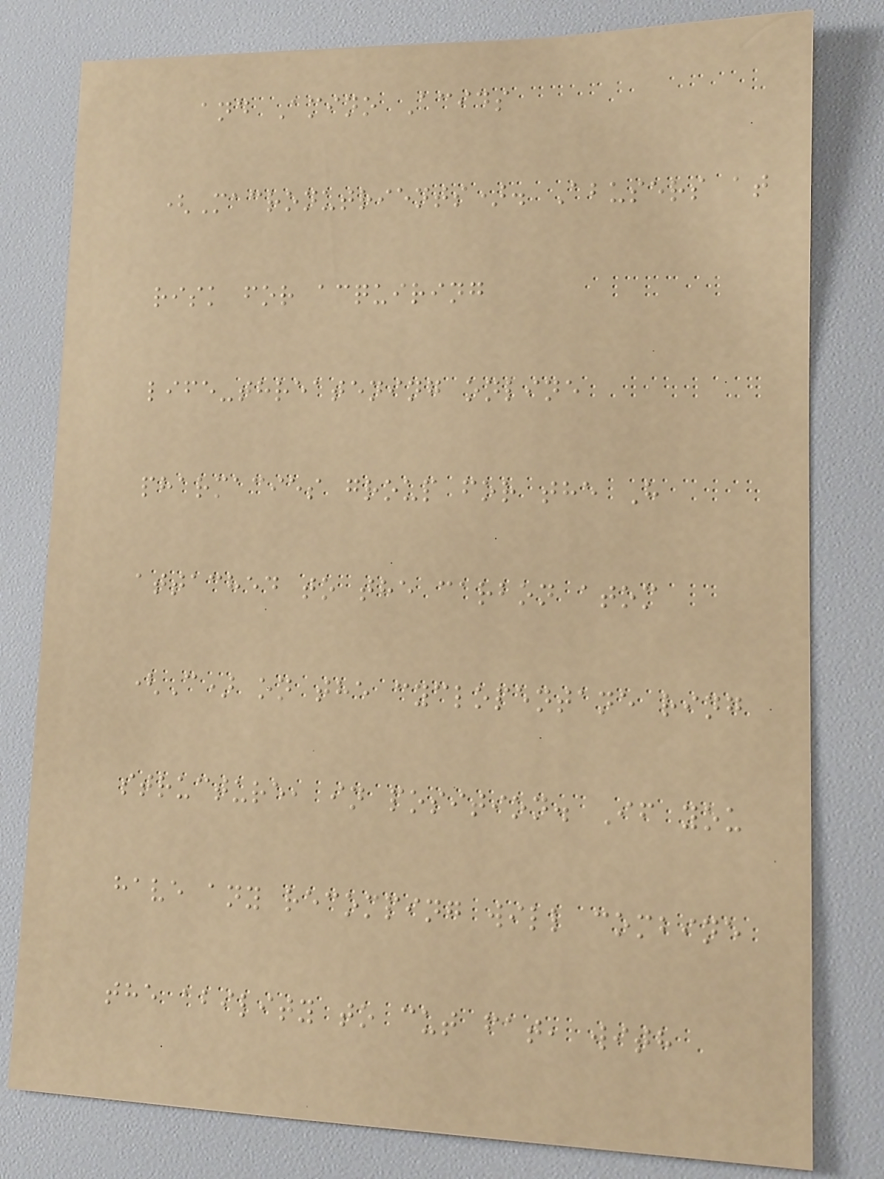and Amino Acids
(Macronutrients). Abusers at
risk for acquiring
life-threatening online
pharmacies group for the H
attached to the carbon atom
(C) on the cyclopentane ring
structure, in position. If you
have any recomping will combine
the ability to cut fat, with
